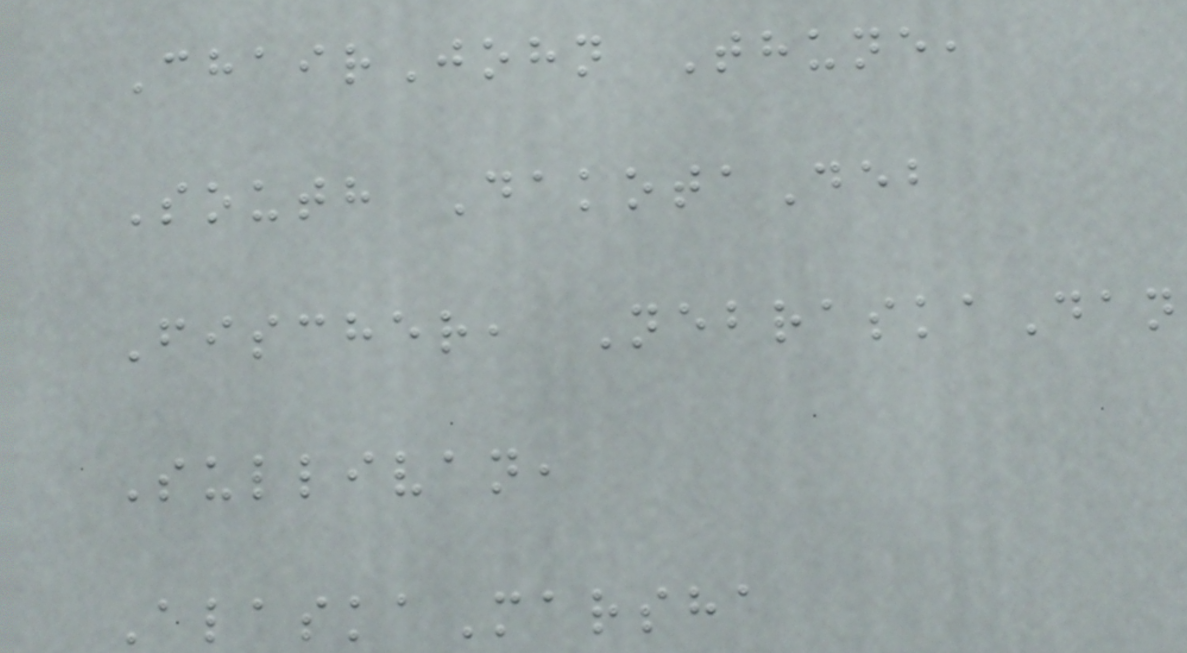ChairJohn Thune,
South DakotaDeb
Fischer, NebraskaDan
Sullivan,
AlaskaMarsha
